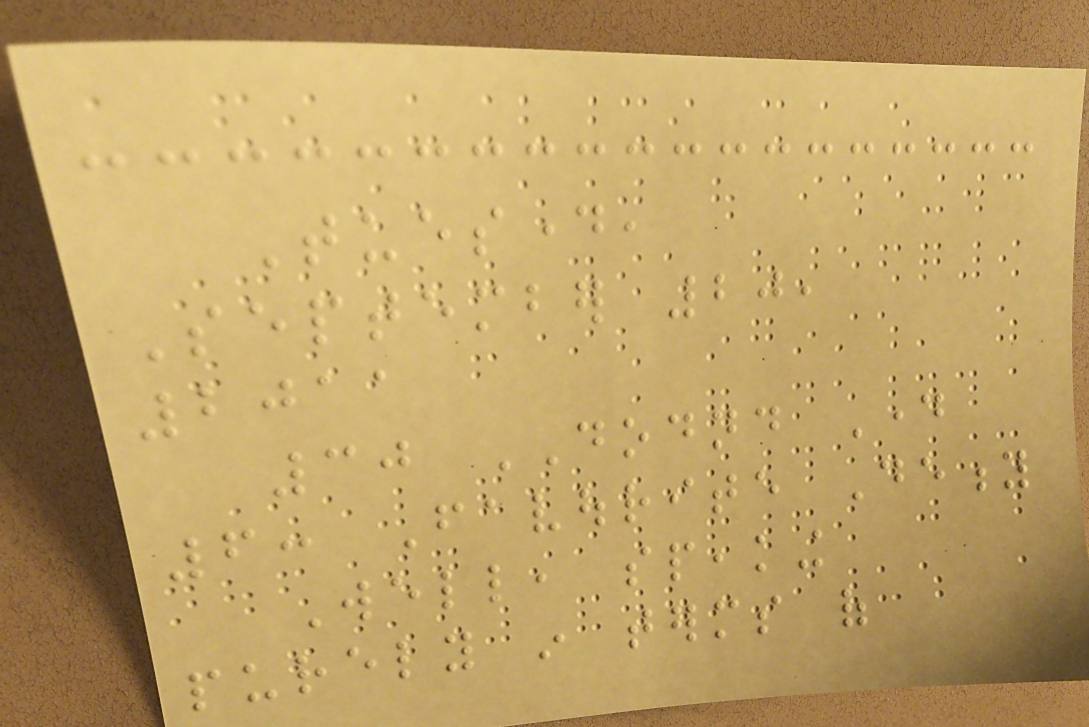Tuesday,
September 20,
2011
30 DODND Day
6: Favourite Deity
Well, speaking
purely in terms of
